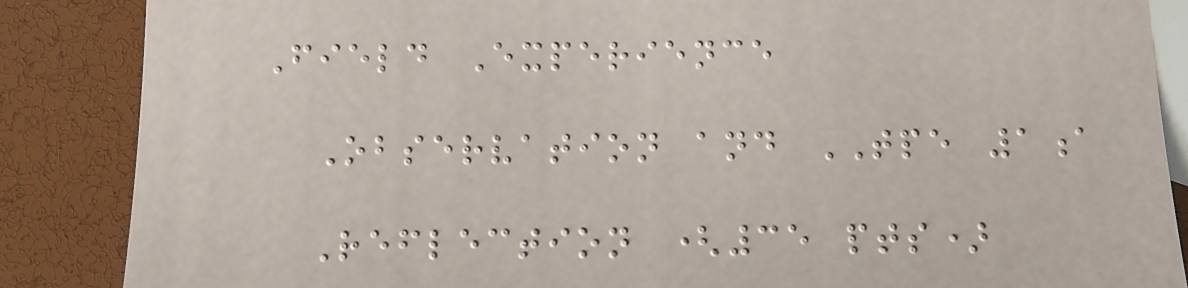Field Experience
Observation and TPE 1a
Reflection (35 pts)
